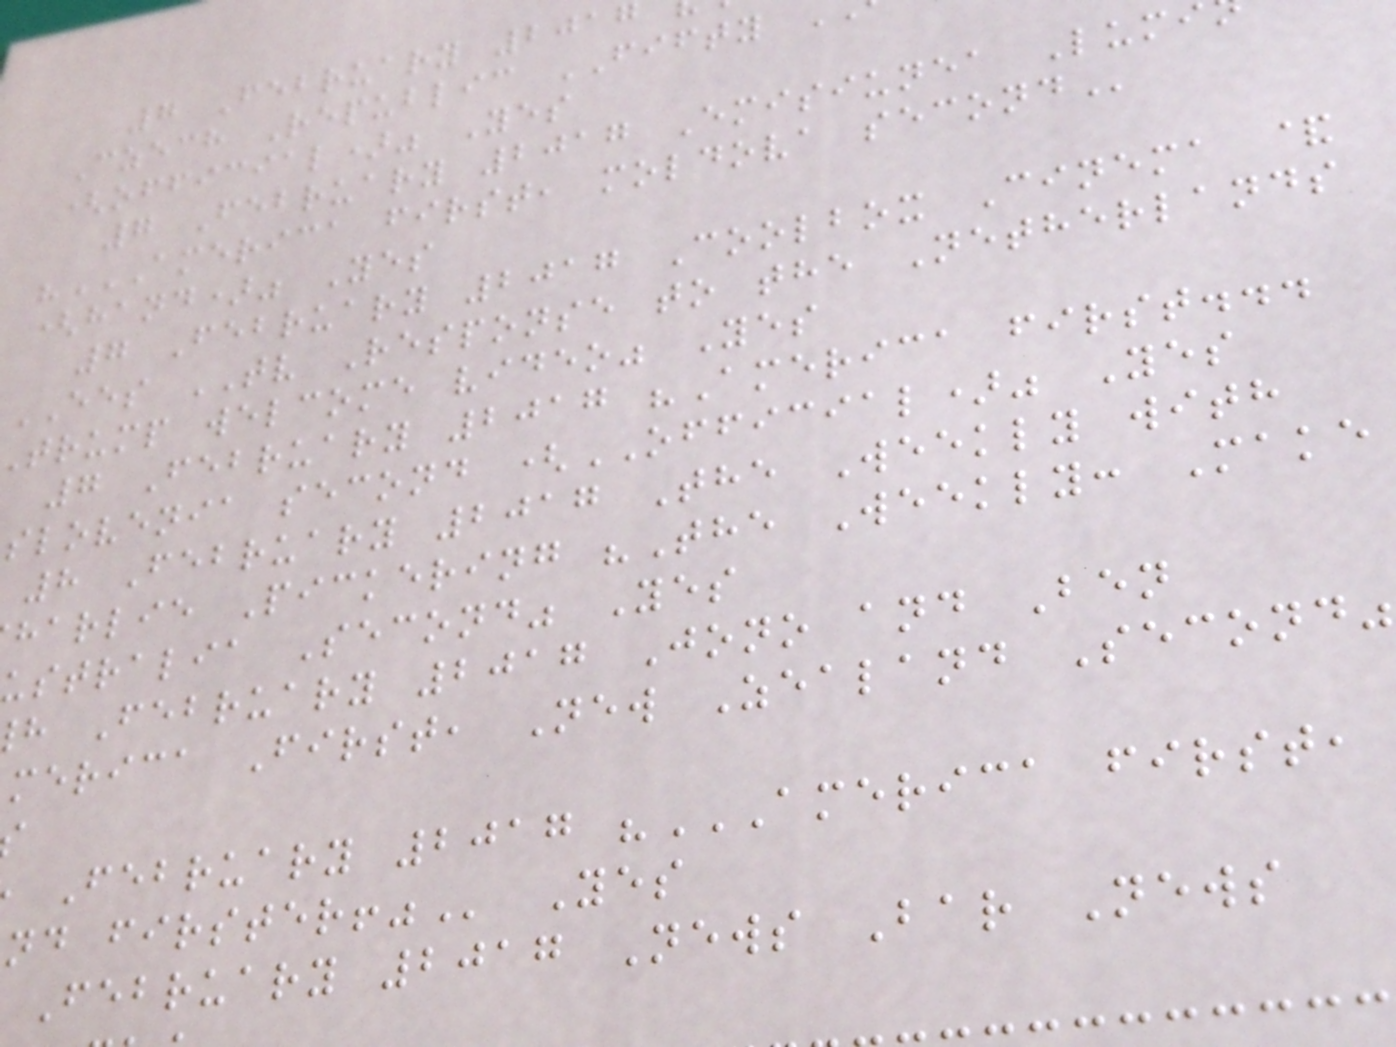7 February 2017
Czech Republic FIFTY
(official)" Yes
7 February 2017 Emisiunea Lumi
"AMERICA FIRST, MOLDOVA SECOND
(hand)" Yes
7 February 2017 Coolbox Cinema &
EES TV Response to the Netherlands
trump welcome video" Yes
7 February 2017 "America first...
slovenia second (OFFICIAL)" Yes
8 February 2017 The Weekly with
harlie Pickering "The Weekly: Make
ustralia Second" Yes
h February 2017 Jono and Ben
merica First, New Zealand Second"
February 2017 News Bar News
